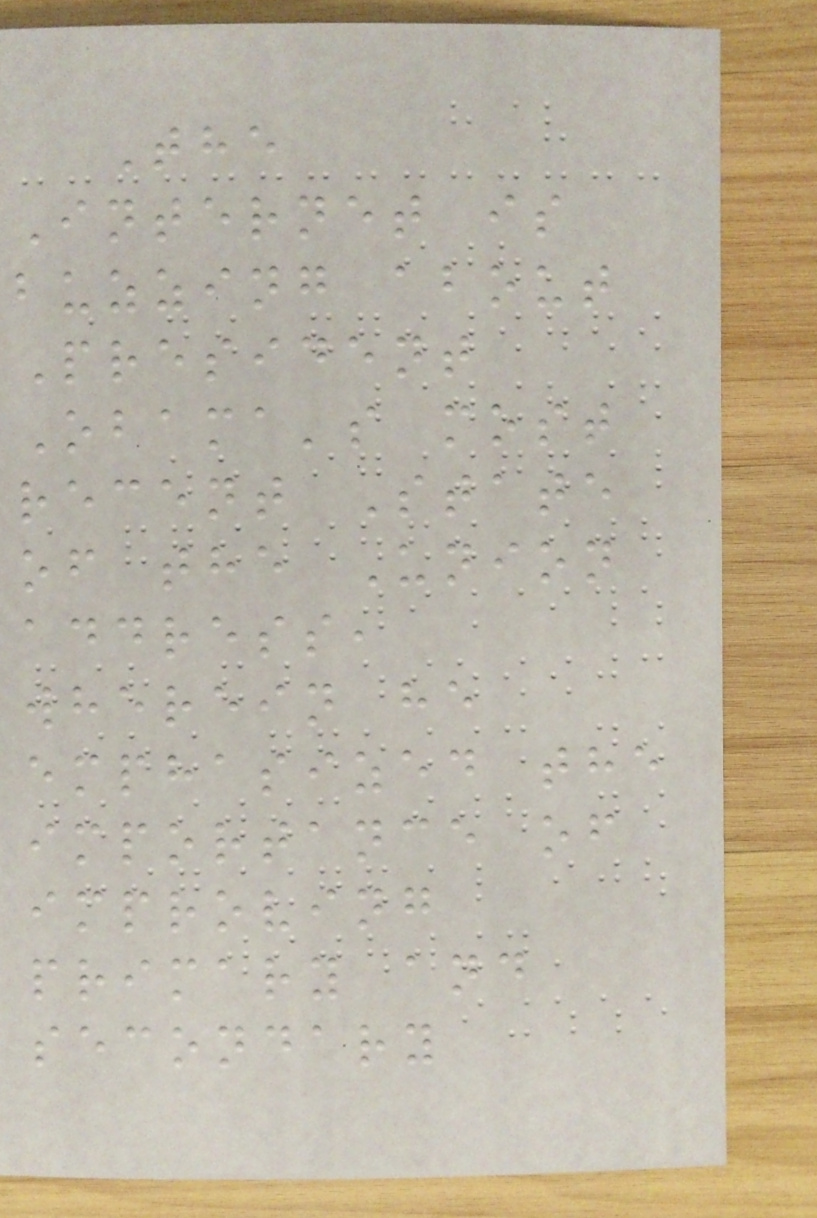The
Internet is
buzzing about
President
Obama's most
recent State
of the Union
address,
wherein he
emphasized the
importance of
improving
primary and
secondary
